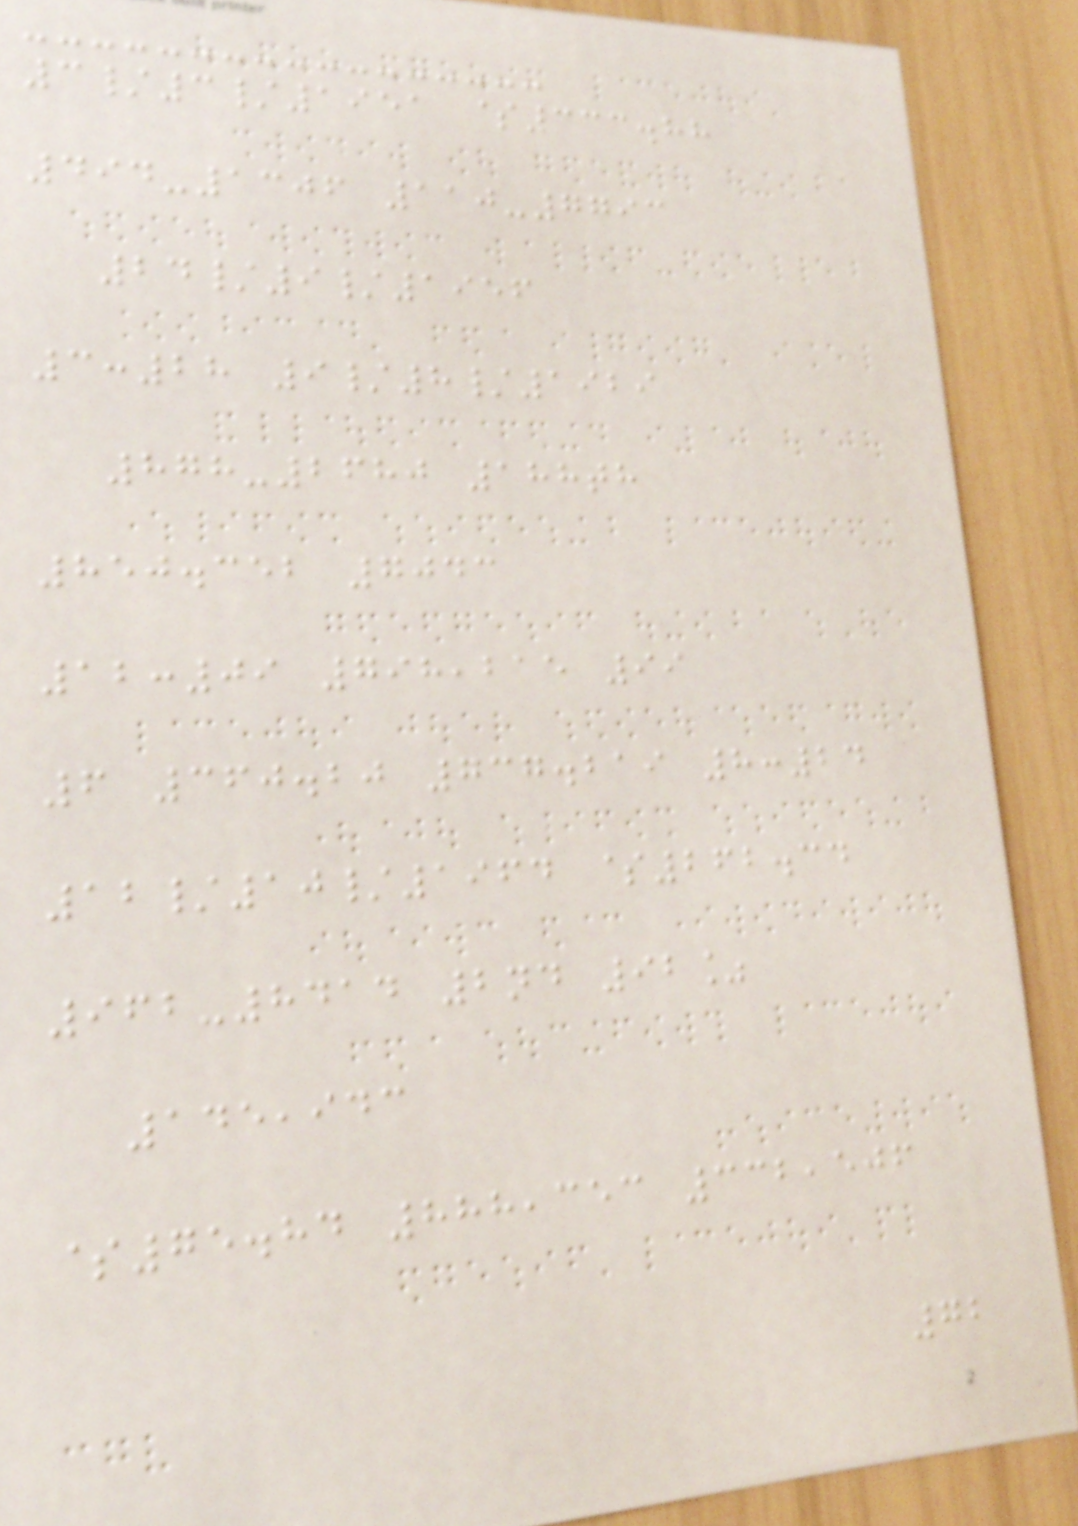3/3/1951 $333.88
494-1306 110-7793
24/9/1956
3:28 9/8/1929
878-2680 188th
850.352 7043
12:09 798,215 99
6 360.20 737.219 8:24
12/10/1964 $262.34
962-8414 2nd 92%
145,943
$75.84 888,353 332,506
72
